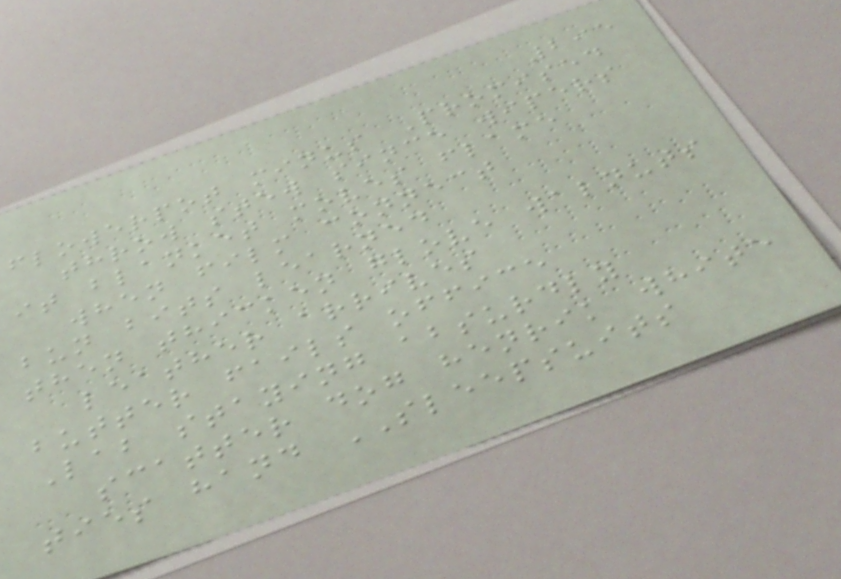295
flowerpot minus Promised
throw stew since wipers
it blanket moves flame
when film connect
bun bits learned
then thicken glove walnuts
leather arrives
butter fails office
Lab staying absurdly
scatter dog henrik white
ties hand SLEEPSUITS
